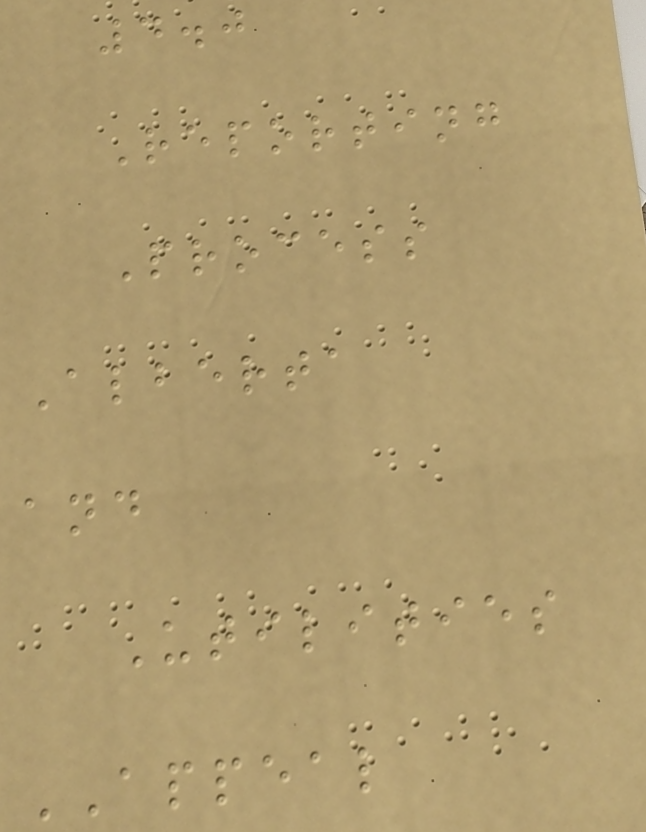4.0
Reporting
Process
Alberta
and
Utilities
APPEAL
